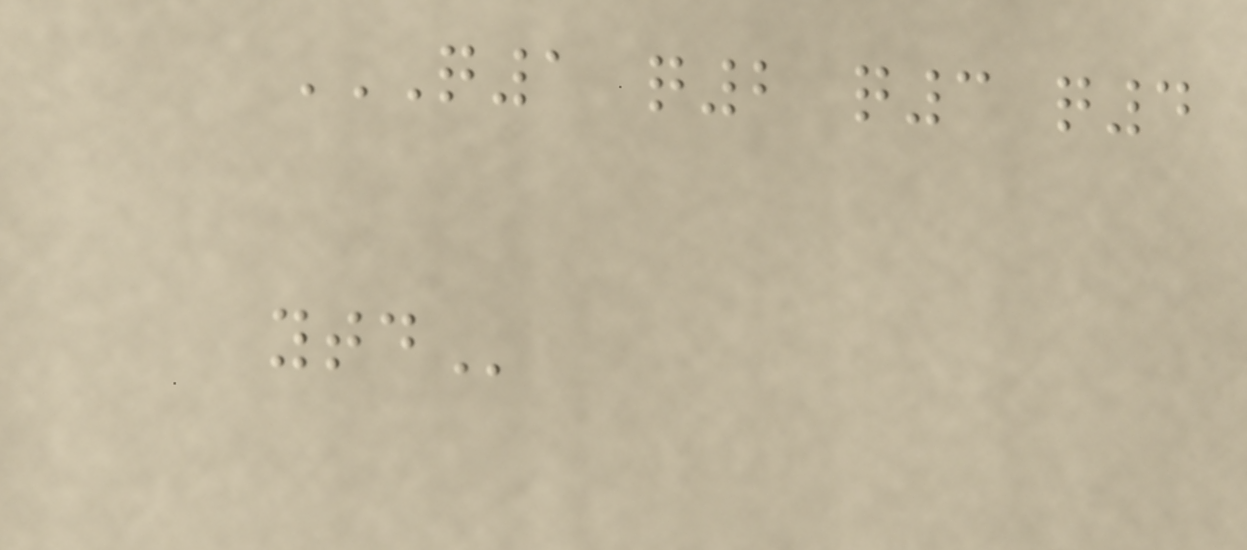Q1 Q2 Q3 Q4
YTD
